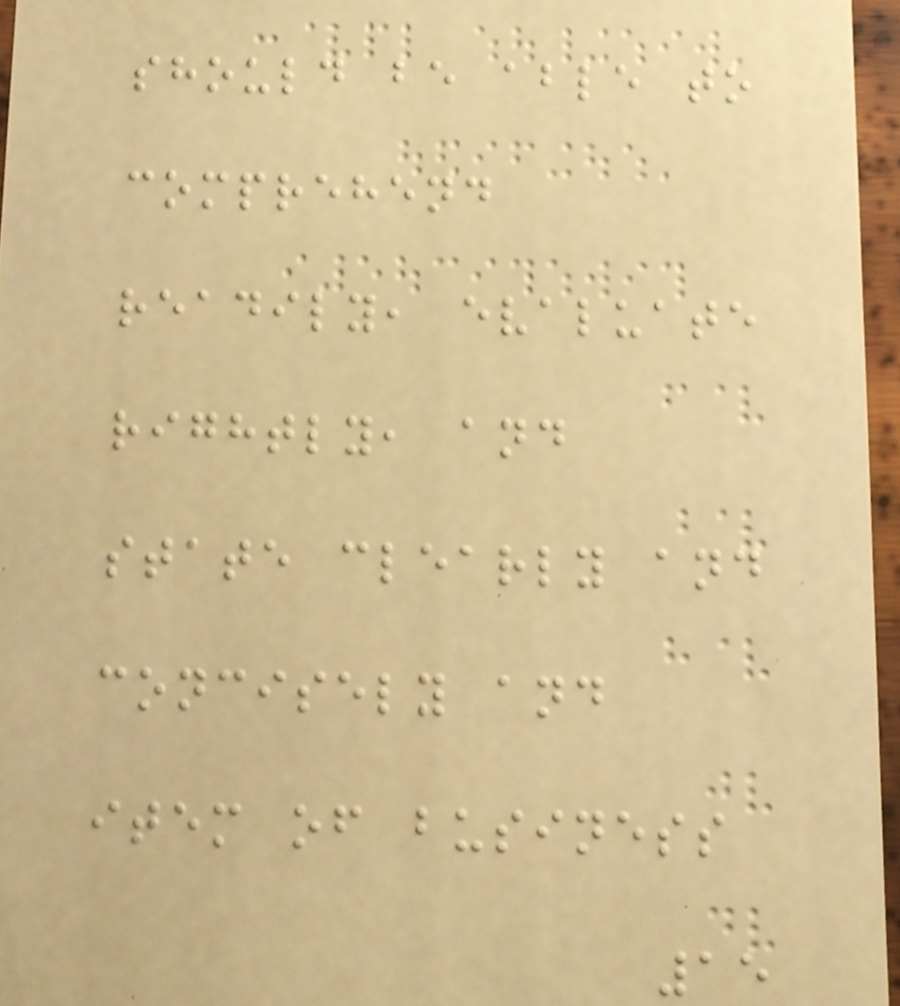should be able to
comprehend
readily, evaluate
rightly, and
state clearly and
concisely and
item of business
15
